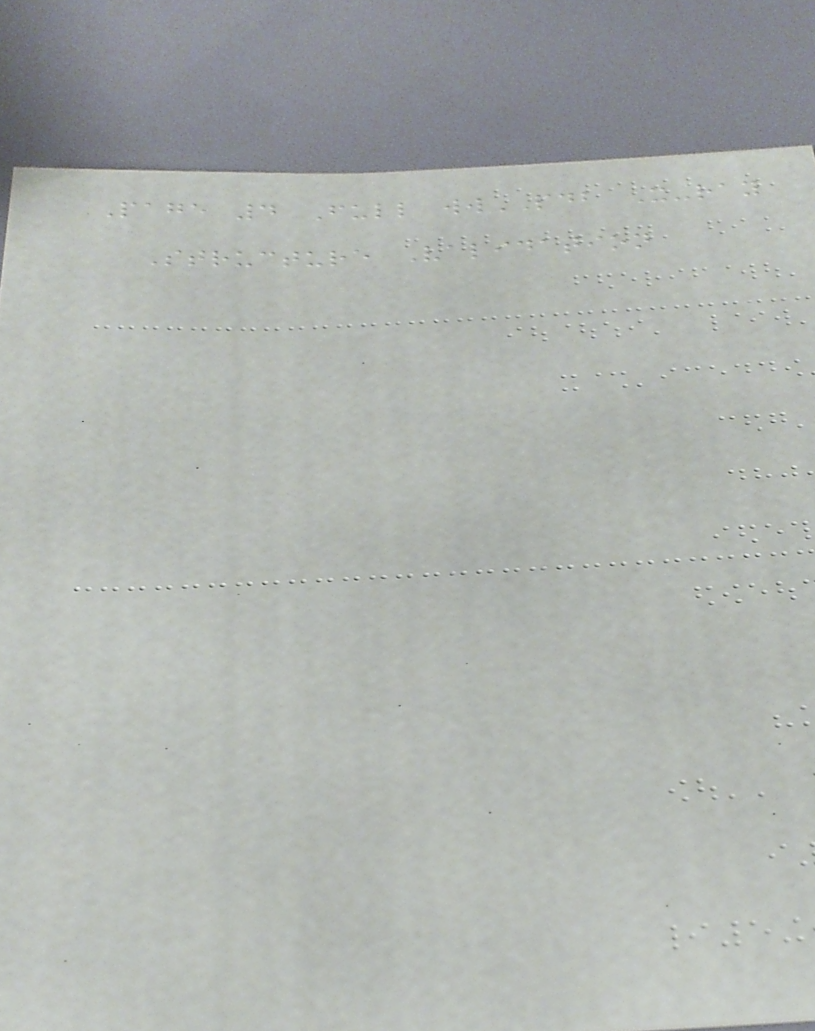Page 4 Full wwPDB X-ray
Structure Validation
